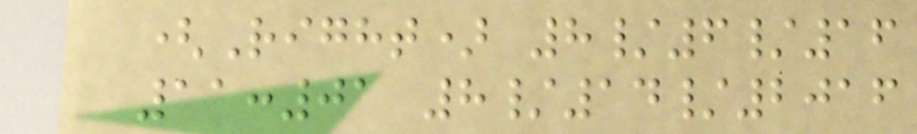(Right) 8/6/16
11:01 8/14/2016
